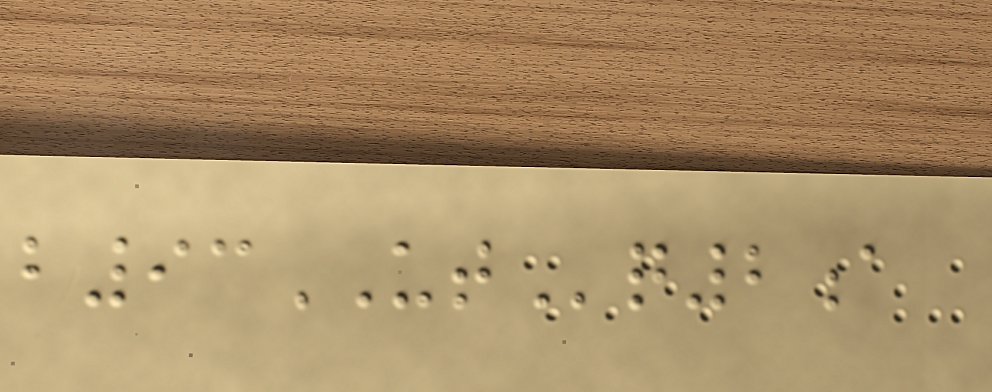b93UTq2a
